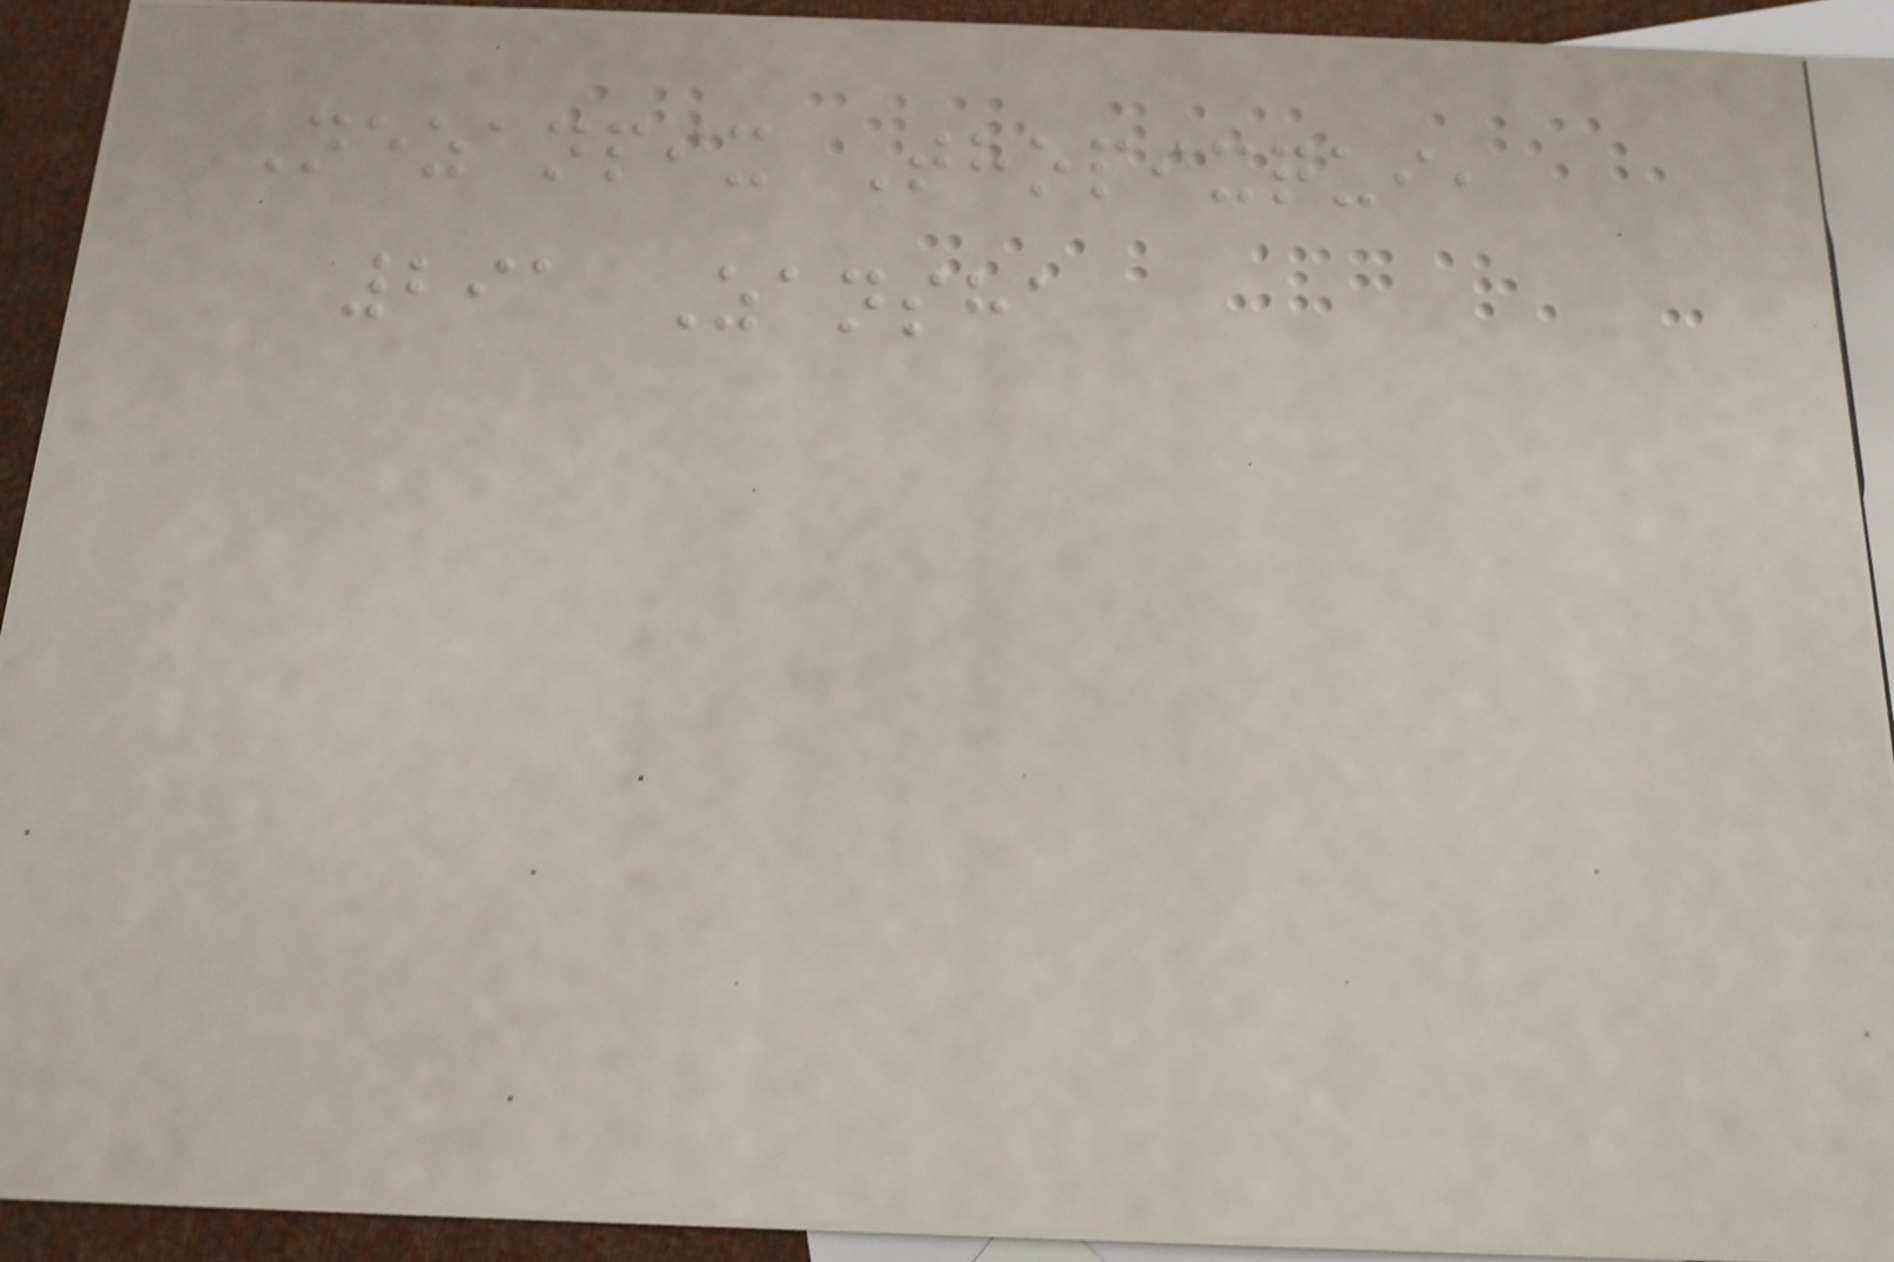Nezanpix Thopixqui,
291 Zansha
